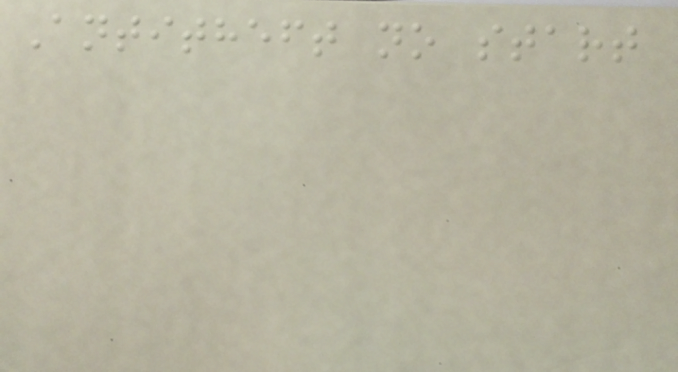Antitheft no start
